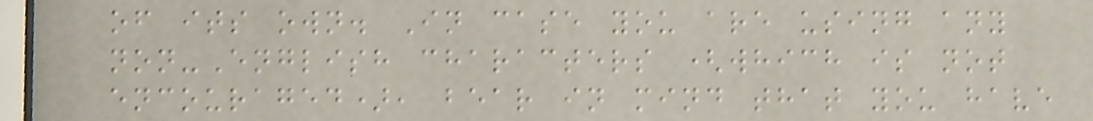of its own. In case you are using any
non-English characters (which is not
encouraged), bear in mind that you have
